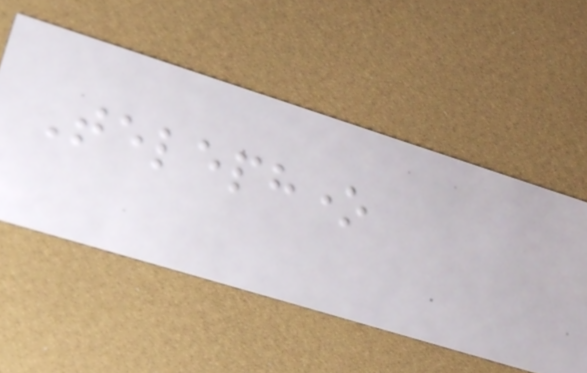Telephone
